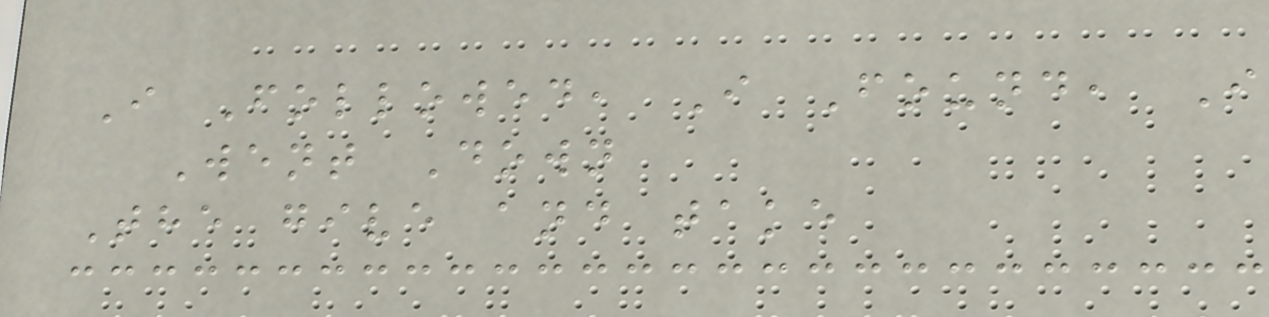I Followed, I Found, I
Went Down
The give and take
